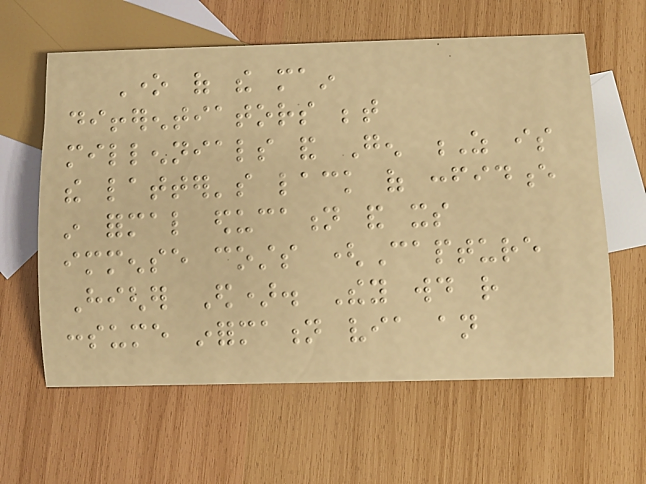One of the main
differentiators between
millennials and Gen Z is
the latter's lack of confidence
in formal education and its
immense costs (Capture
Higher Ed). They would rather
consume information via an
